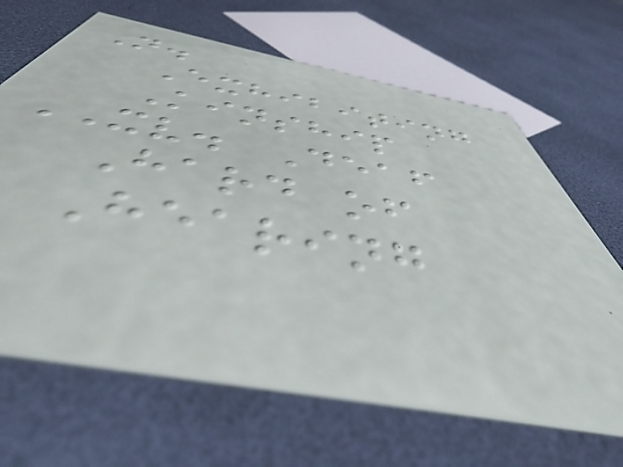N.
Exhibiting
Kinship
XV. Deaf
Hard of
Hearing
